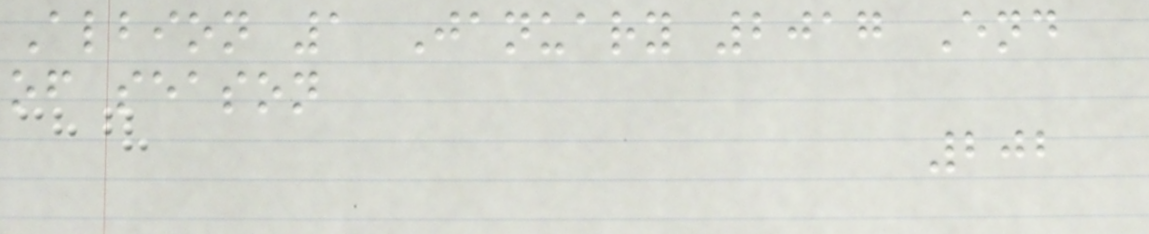Albion 1 January 2017 End
of season
202
